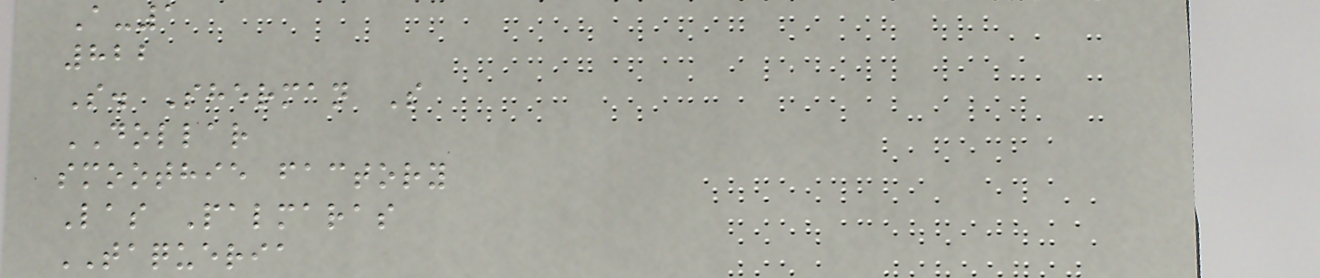A-1
822
S. Sherman S
DOLLAR
smoothie factory
Las Palmaras
TAQUERIA
